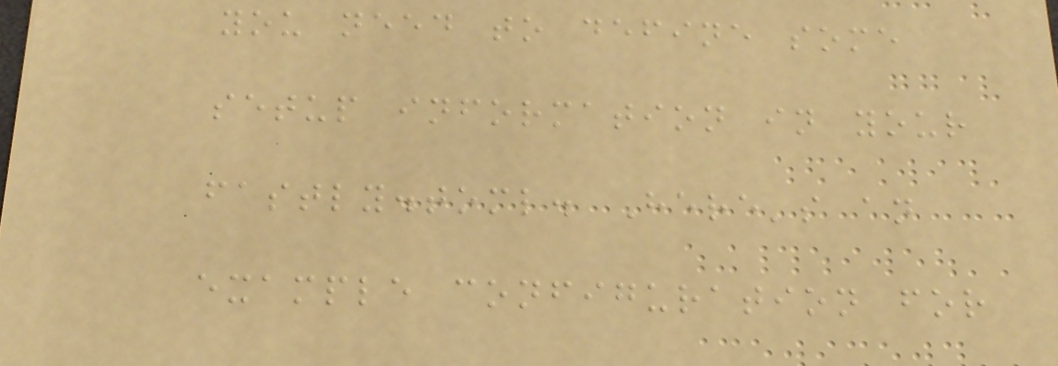you need to define some
setup information in your
fastly.toml. Here's an
example configuration for
